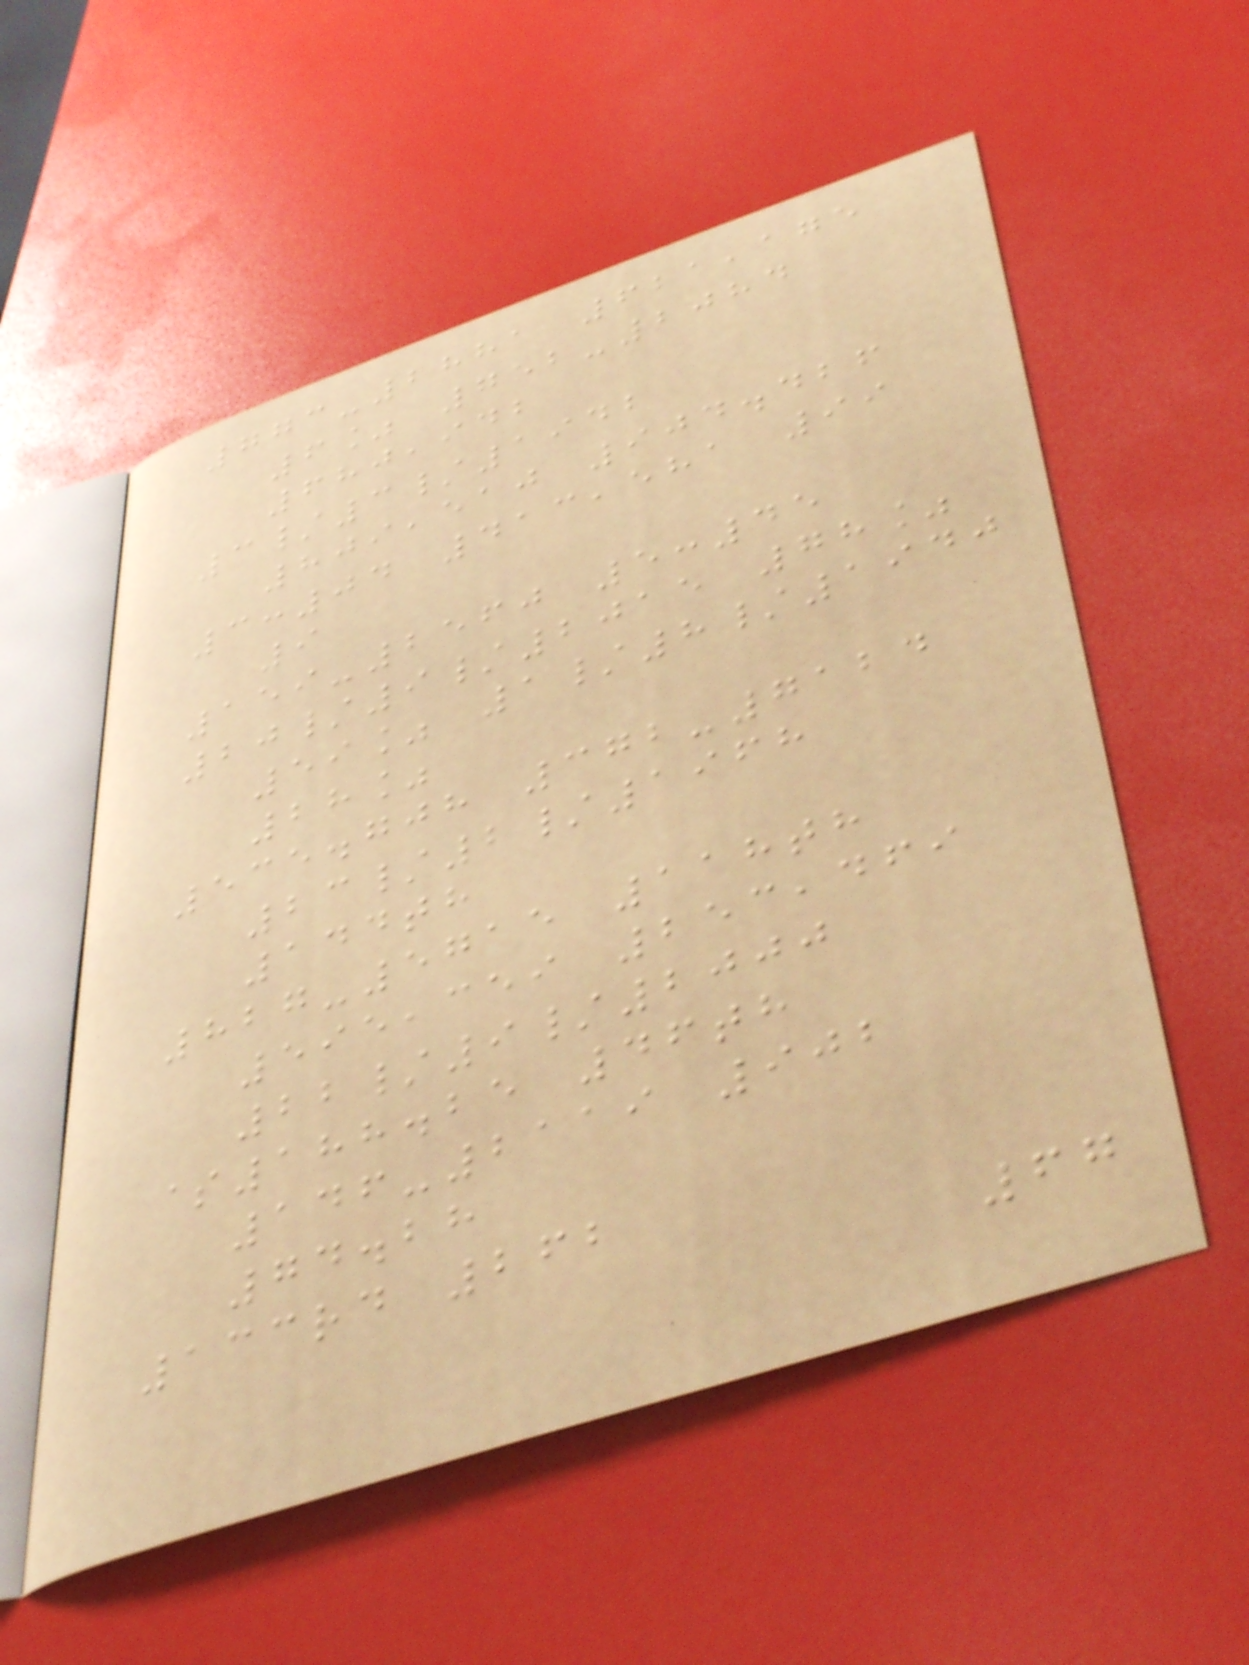773-2881 621,175
6% 752-2084
680,942
3/3/1942
809,510 904.426
3:04 413,581 99
9
159-2560 5:45
20/9/2015 78%
59% 1/8/1940
28%
535.708 372-7124
23/2/1968
144th
827-5715 118th
595,359 253,469
22/9/2000
$188.25 46th
146-2119 902
74.28
133rd 262
67
